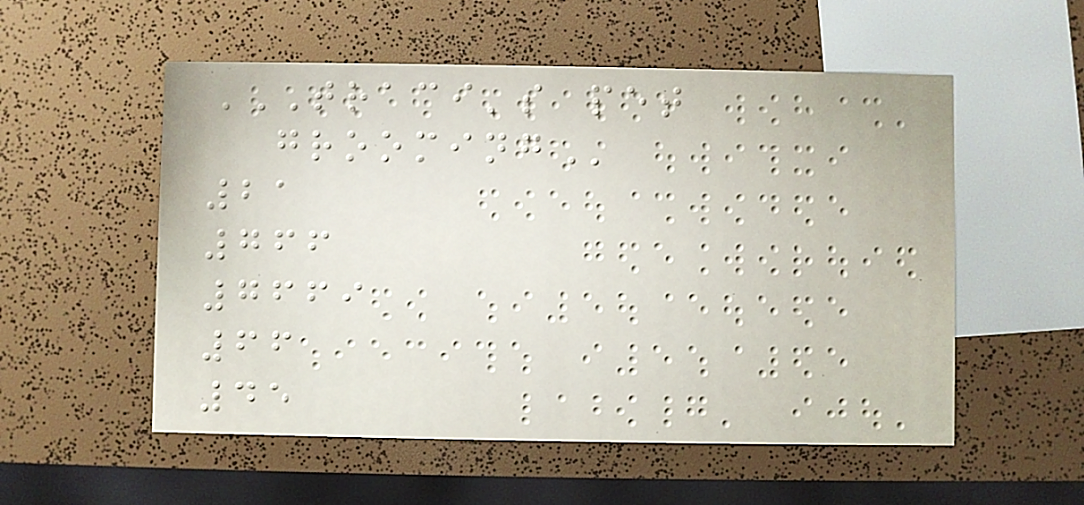TRACI'S PET
GROOMING
21
766
7669
66
45
